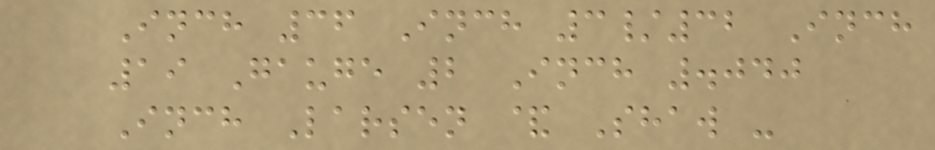Inch 36 Inch 3/32 Inch
19 Gauge 2 Inch .040
Inch Larsen & Shaw -
